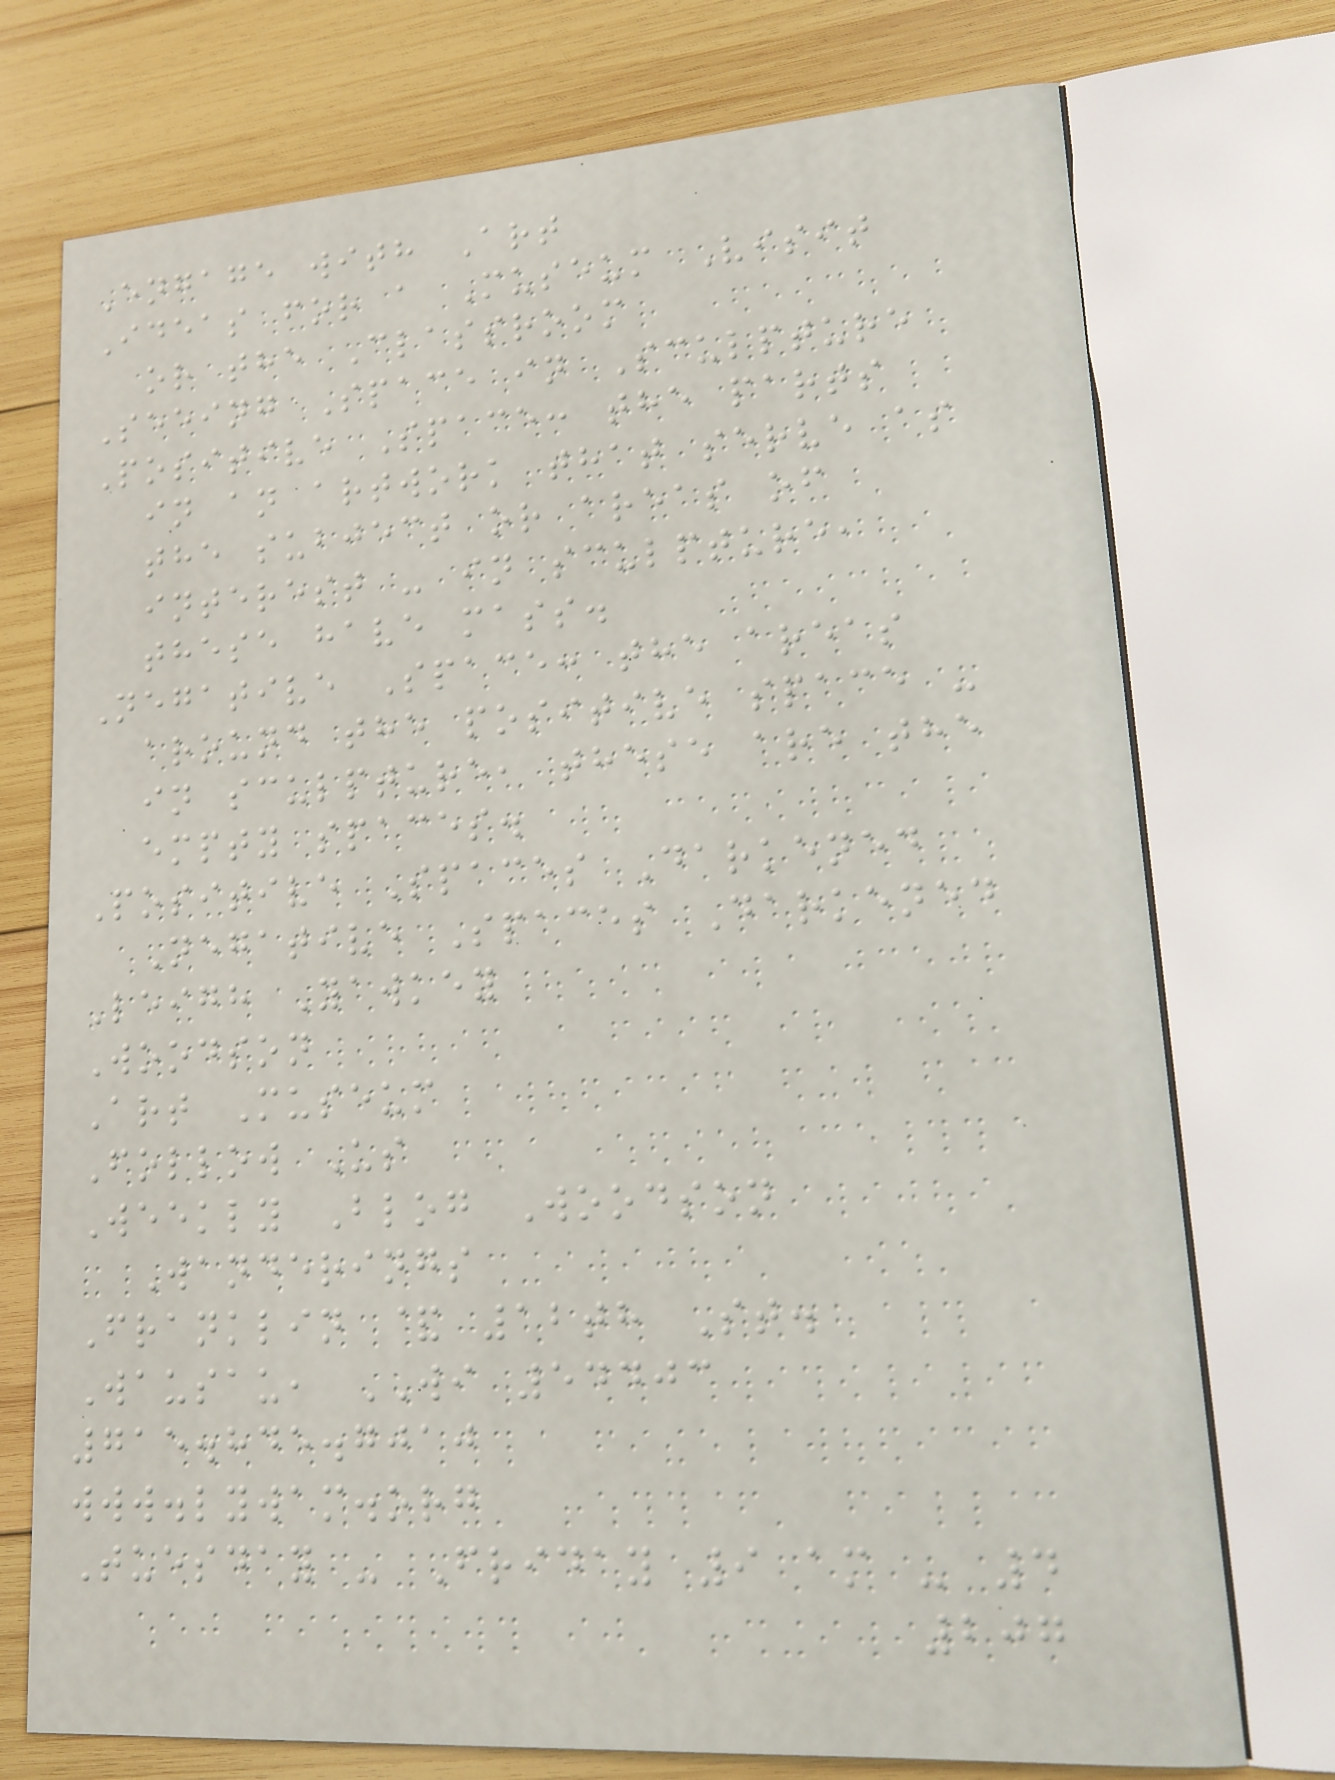Engage with Art
Ideas for a Museum Visit
or the Classroom
Seeing Space in Sculpture
Positive Space: the parts
in an artwork that serve as
the subject or areas of
interest - in sculpture,
these have mass.
Negative Space: the areas
around the positive space -
in sculpture, these are the
empty spaces.
Positive Spaces Darkened
Negative Spaces Darkened
Leigh Yawkey
Woodson
Art Museum
Follow Us
Weekly Blog Woodson
Wanderings
Franklin & 12th St.
Wausau, WI 54403
715.845.7010
www.lywam.org
Tuesday - Friday 9 am - 4
207
